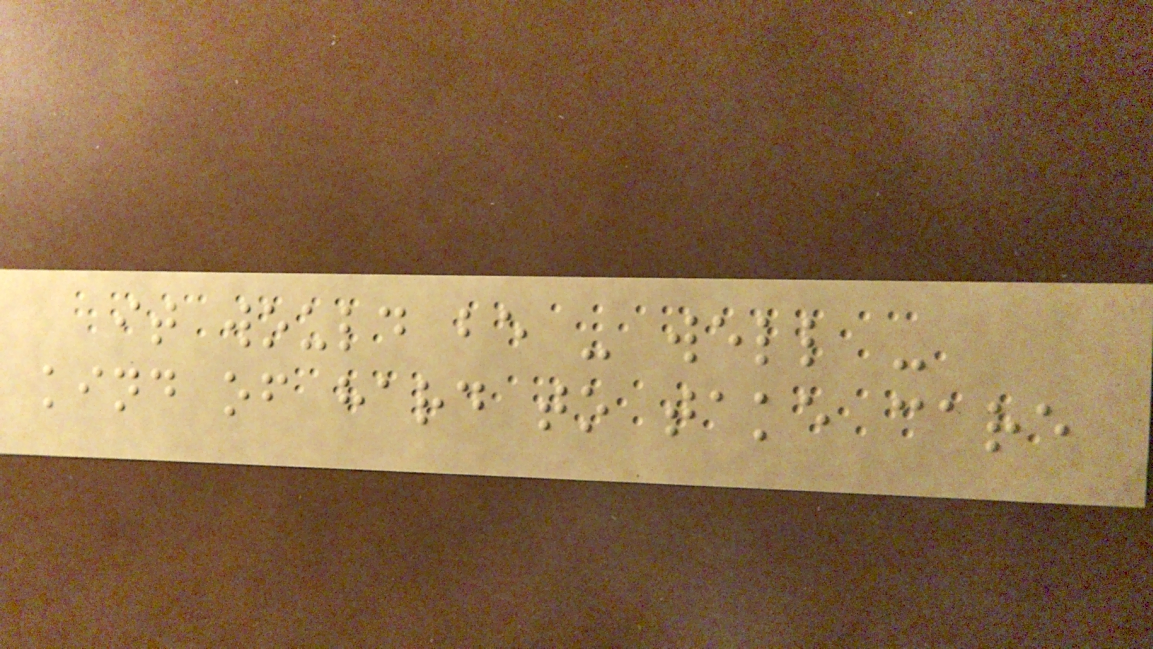it would be - well -
kind of hard to take care
